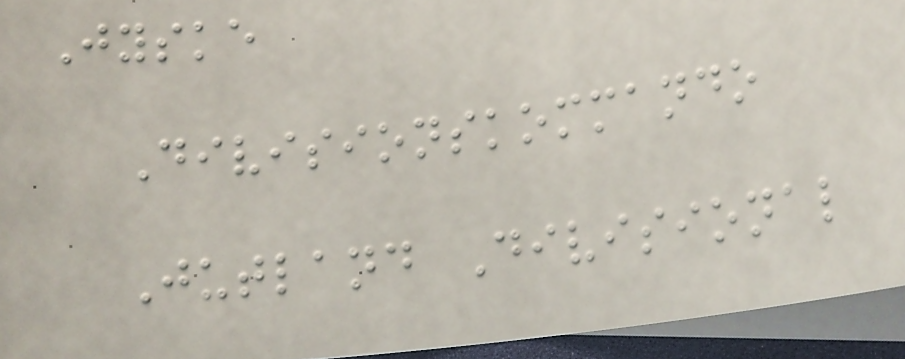Jyske
Divisionskommando
Jutland Divisional
